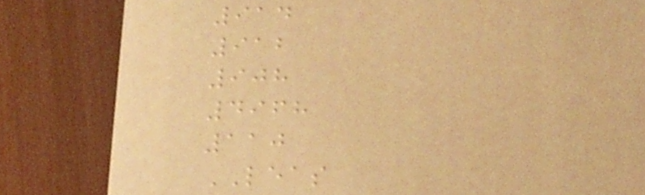914
912
908
4968
110
LEAS
